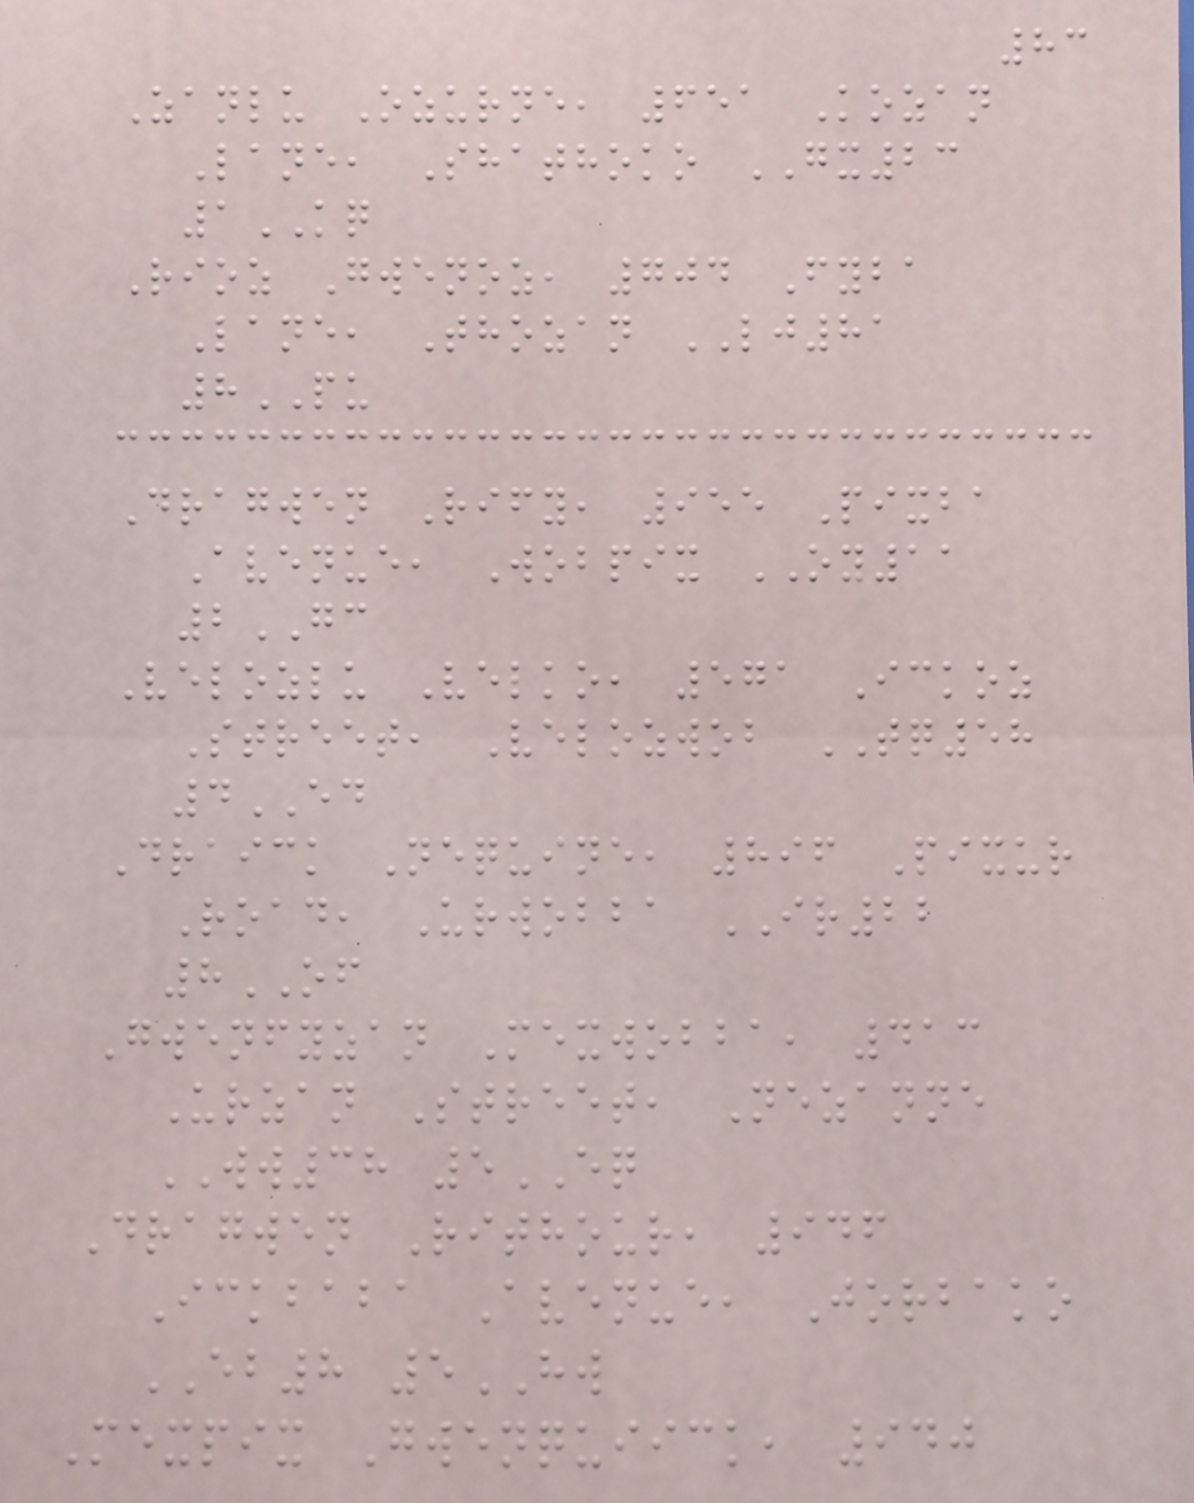83
Zanlu Ozurne, 651 Kozan
Lane, Shathoko GX23
1KQ
Rioz Gwenoz, 704 Fyba
Lane, Thozan LJ81
8PU
Dragwen Rify, 955 Pixba
Avenue, Wobpix OY11
2GC
Velozlu Velko, 571 Ickoz
Street, Velozwob TQ58
4ED
Draick Nequine, 896 Pixur
Road, Urwobba IR22
8OF
Gwenfyzan Mexwobba, 413
Urzan Street, Nezanne
WW38 5EQ
Dragwen Rithour, 946
Ickbaba Avenue, Jorbako
EB8 5HW
Mexpix Gwenquiick, 940
